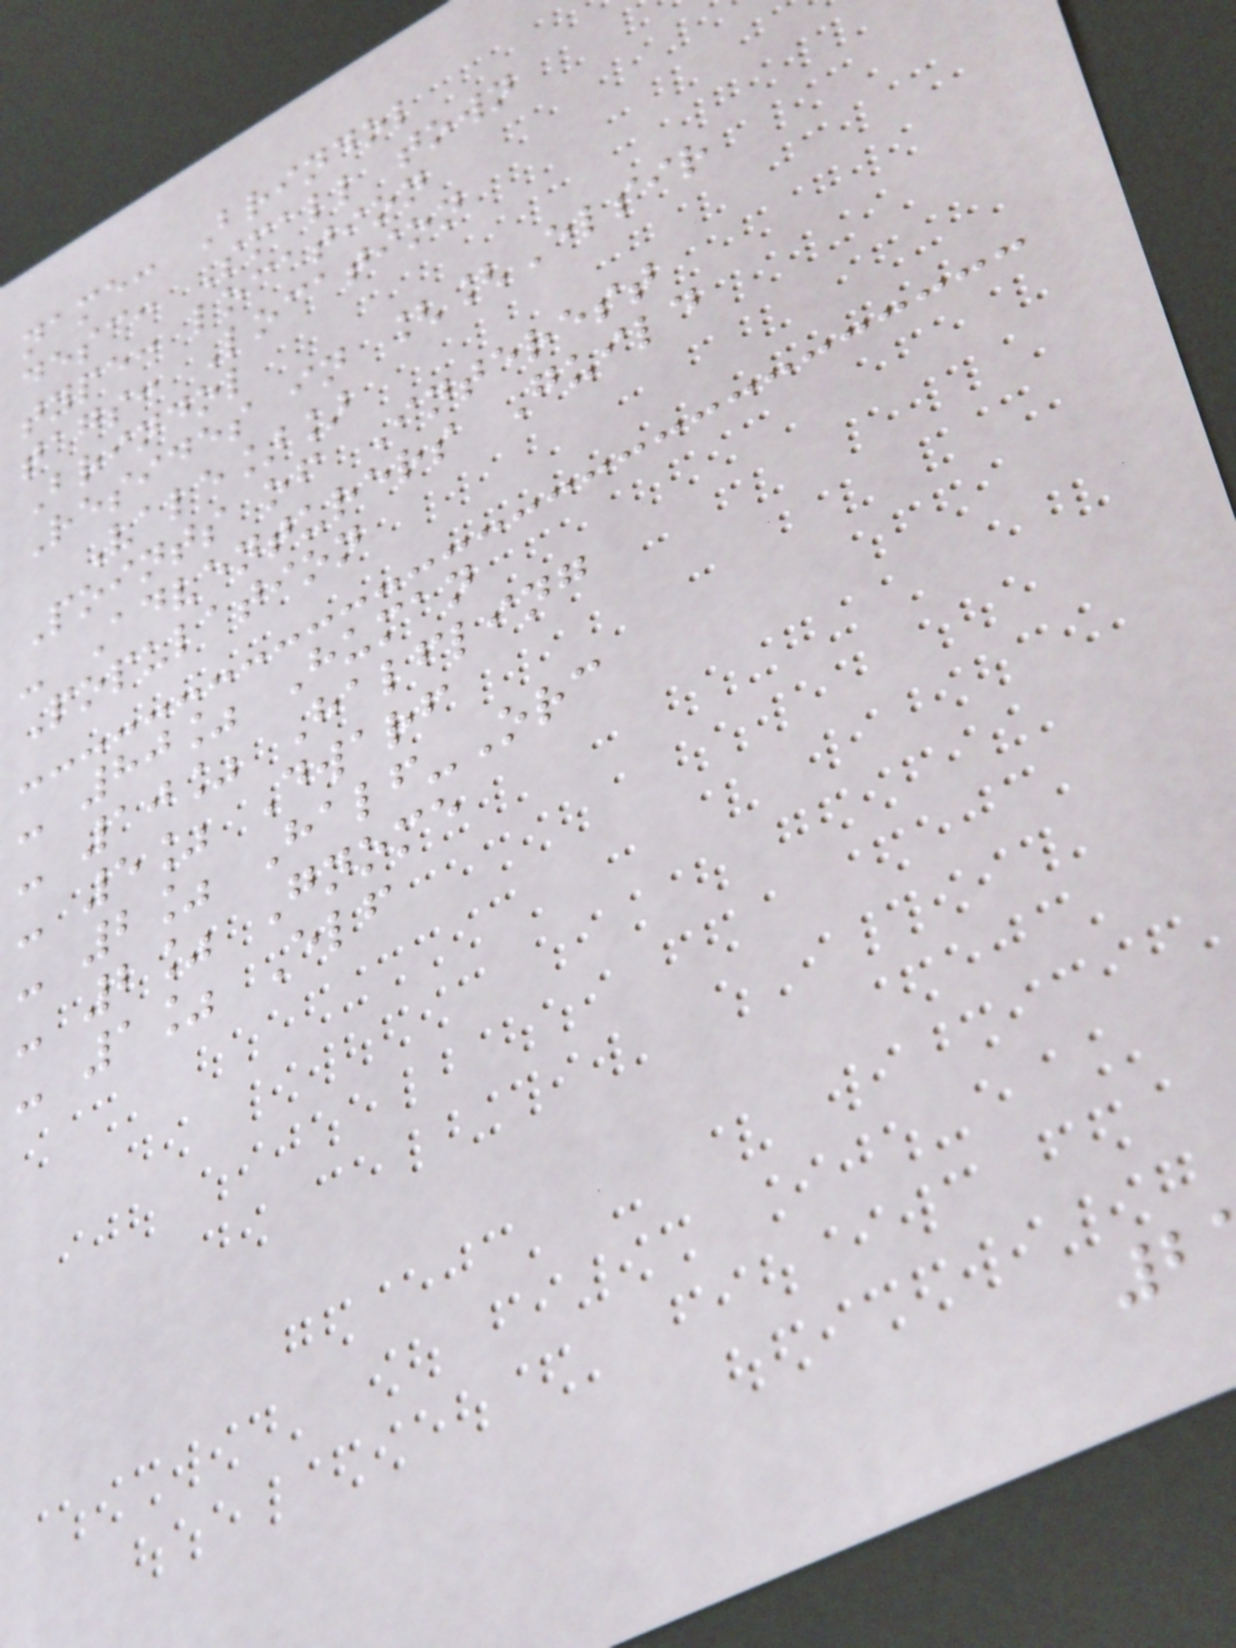name: Brindol
desc: Small town
type: location
tags: Location
Brindol
Resides in [[Elsir
Vale]]
Points of Interest
- Adventurers Guild
Population
- 80% Human
- 10% Halfling
- 5% Dwarf
- 2% Half-Orc
- 2% Gnome
- 1% Elf
